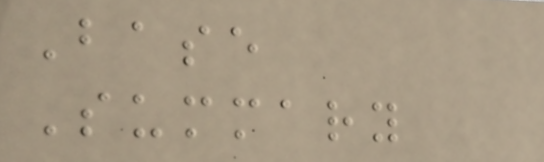Base
Summary
